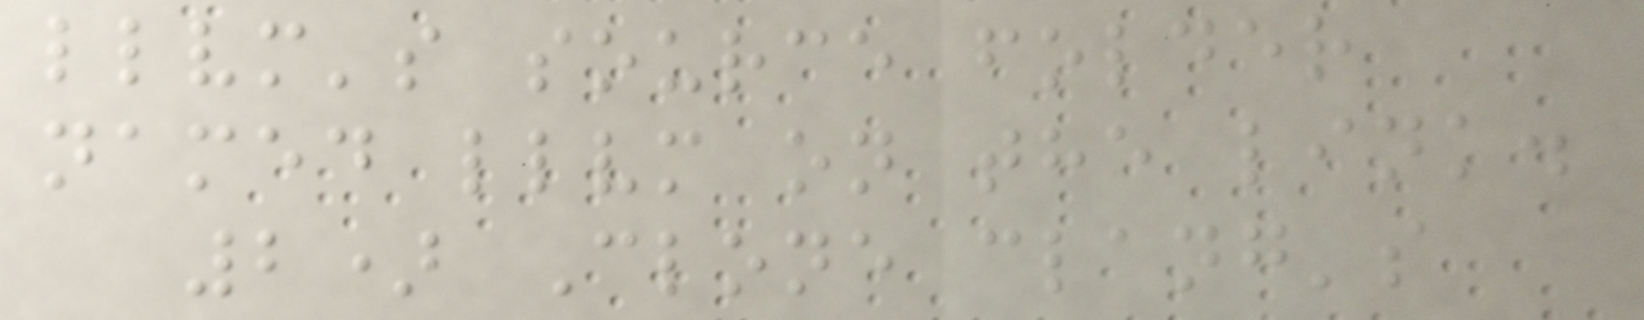llvm's source folder
named llvm on the link.
2) Clone clang's
